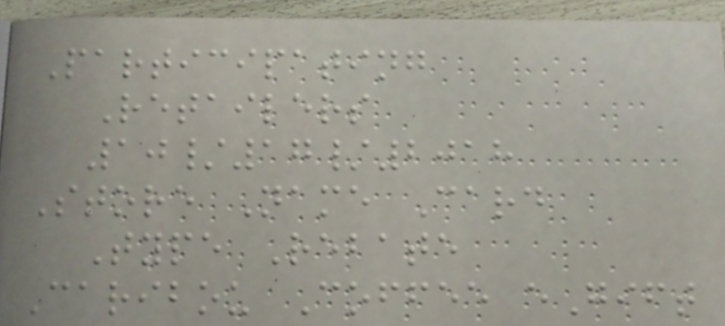Participating
Retailers
10/17/2018
Store Name Card
Type Rebate
Caribou Coffee eGift
